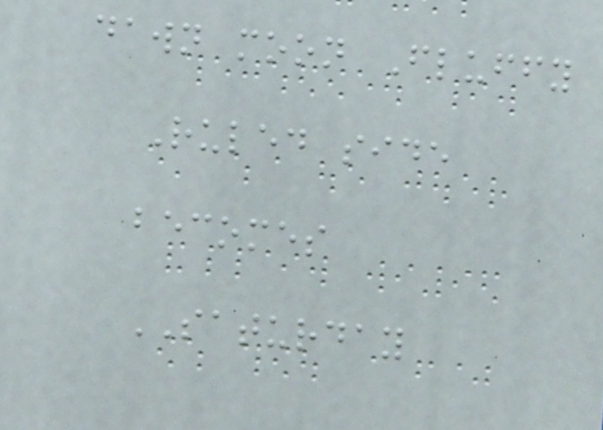dawn moon Fluffy
Ruled side
becomes
SATURDAY
